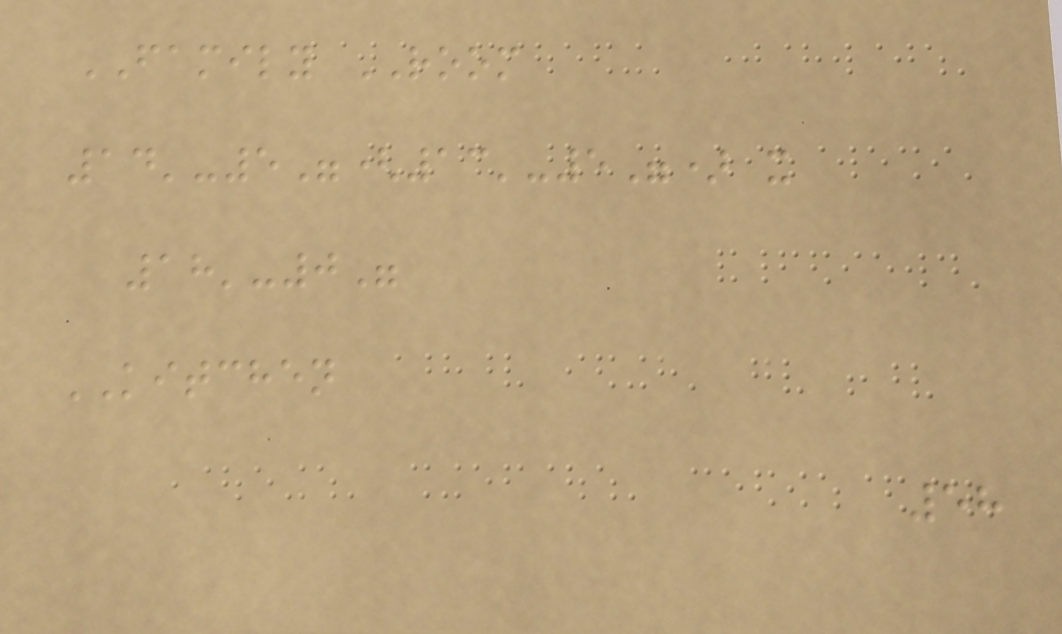FAMILY ROOM
14'-5"(13'-5") x
18'-0"
KITCHEN
58
